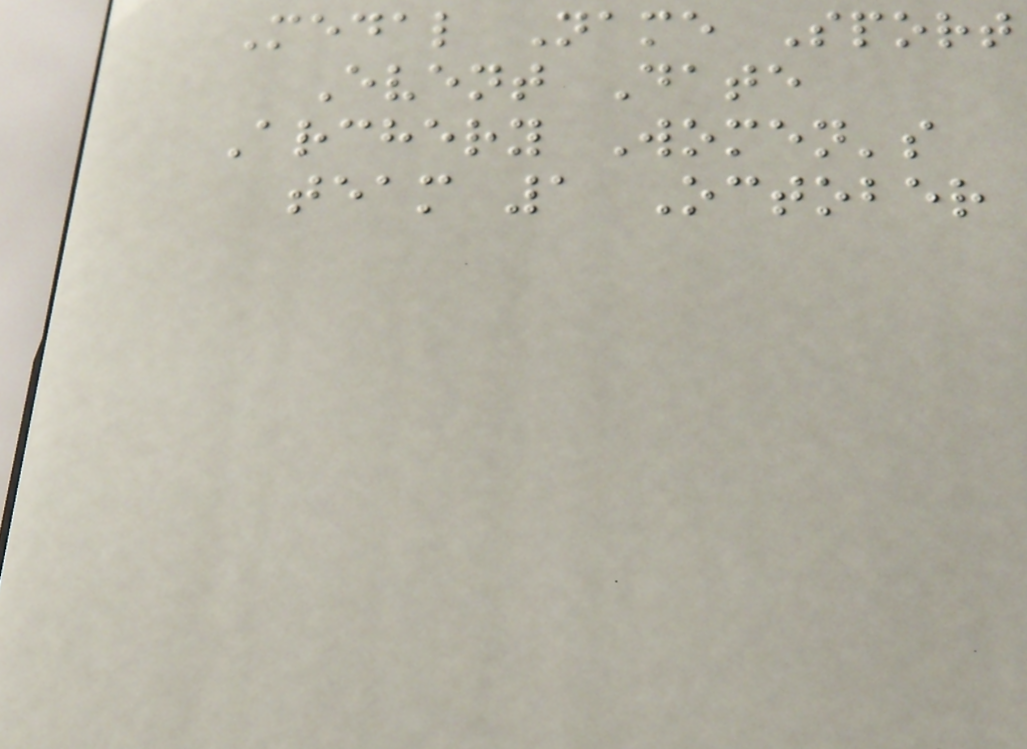Medal Name Sport
Event Date
Archery Women's
team 1 October
